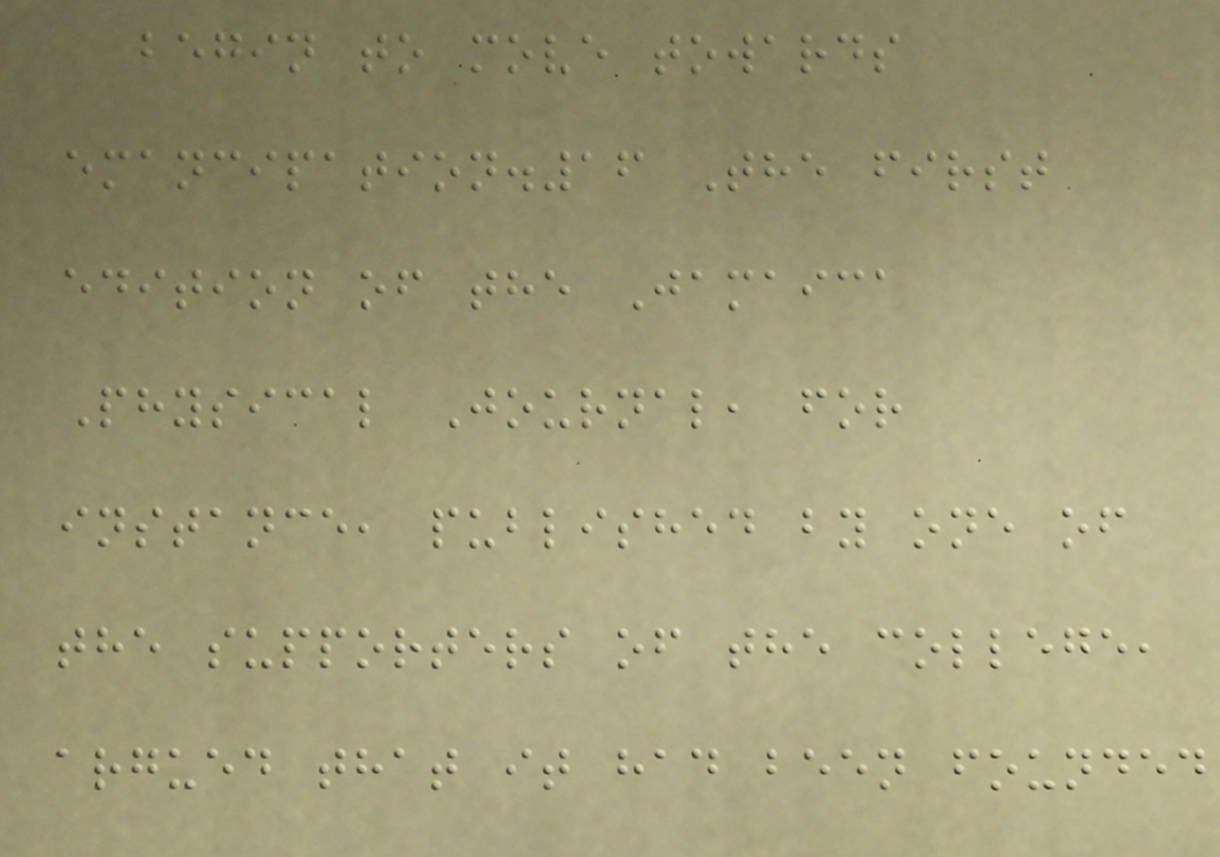begin to move towards
emancipation.16 The first
edition of the Jamaica
Physical Journal, for
instance, published by one of
the supporters of the college,
argued that it had been founded
